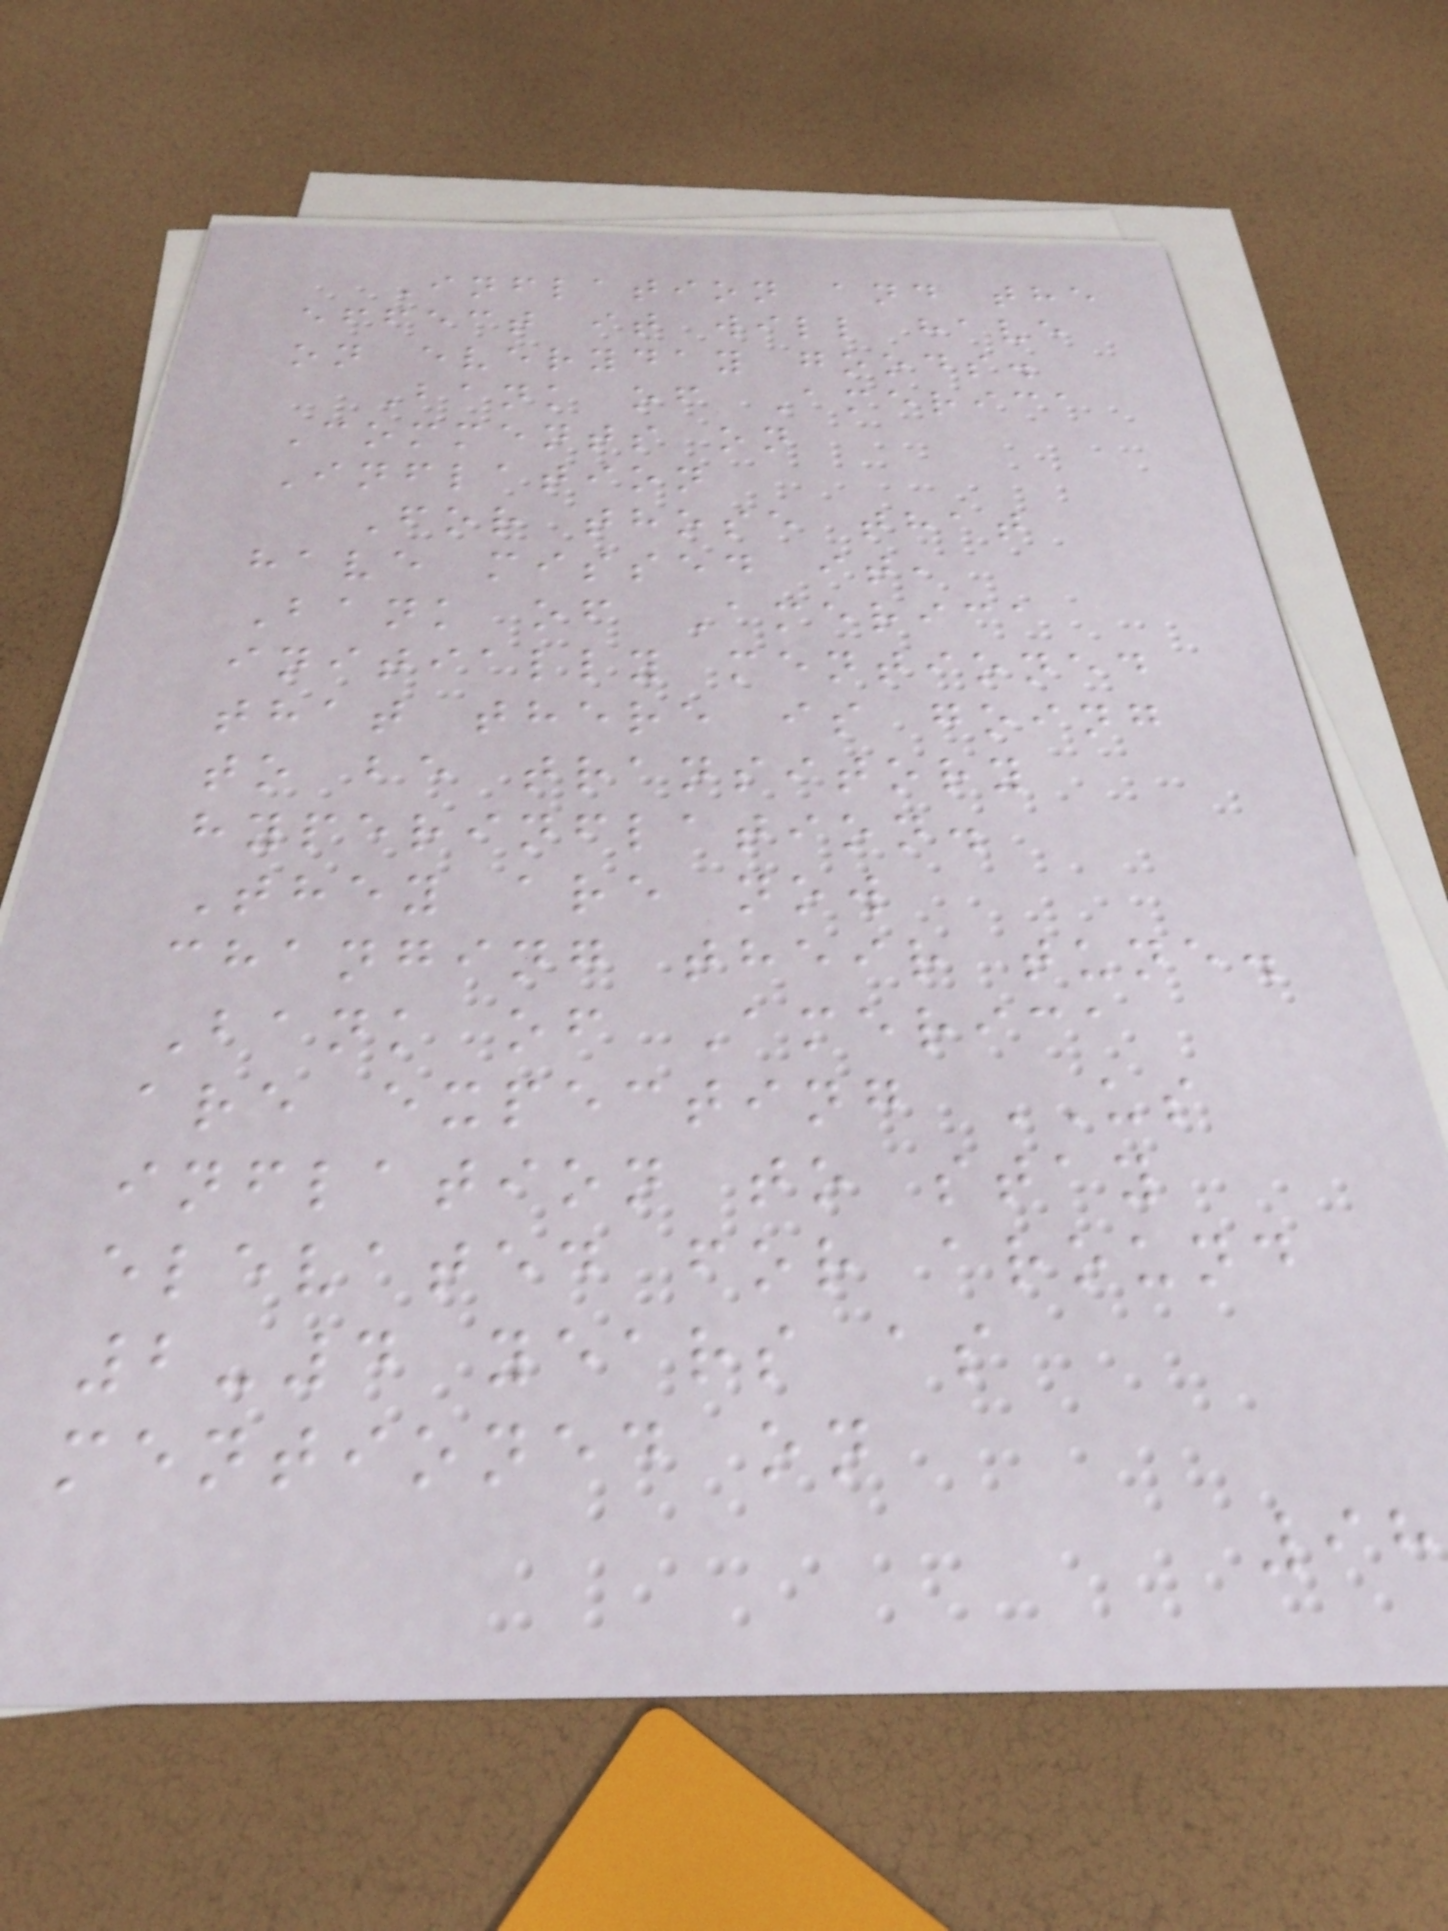Inflation and the
effect it will have
on everyday goods.
Bank of America
Comments on
Inflation
For those that
have missed it,
Bank of America
initially mentioned
that there is going
to be transitory
hyperinflation.
They are now
changing their tune.
Bank of America
are expecting US
inflation to stay
elevated for around
2-4 years as
mentioned on
98
